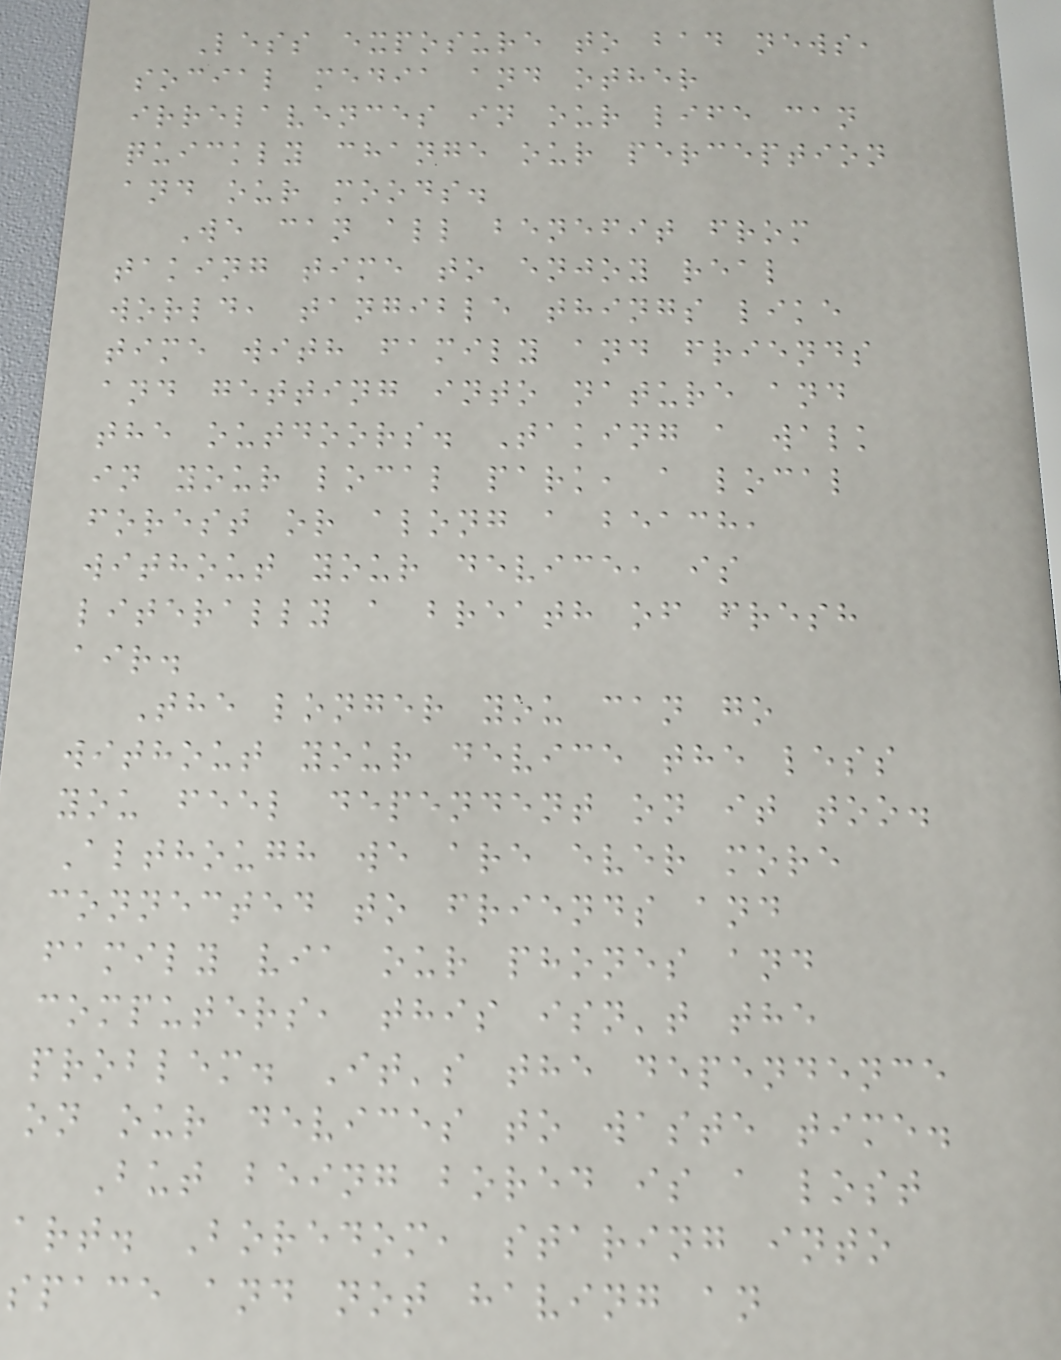Less exposure to bad news,
social media and other
irrelavences in our life can
quickly change our perception
and our moods.
We can all benefit from
taking time to enjoy real
world, tangible things like
time with family and friends
and getting into nature and
the outdoors. Taking a walk
in your local park, a local
forest or along a beach,
without your device, is
literally a breath of fresh
air.
The longer you can go
without your device the less
you feel dependent on it too.
Although we are ever more
connected to friends and
family via our phones and
computers, this isn't the
problem. It's the dependence
on our devices to waste time.
But being bored is a lost
art. Boredom, staring into
space and not having an
